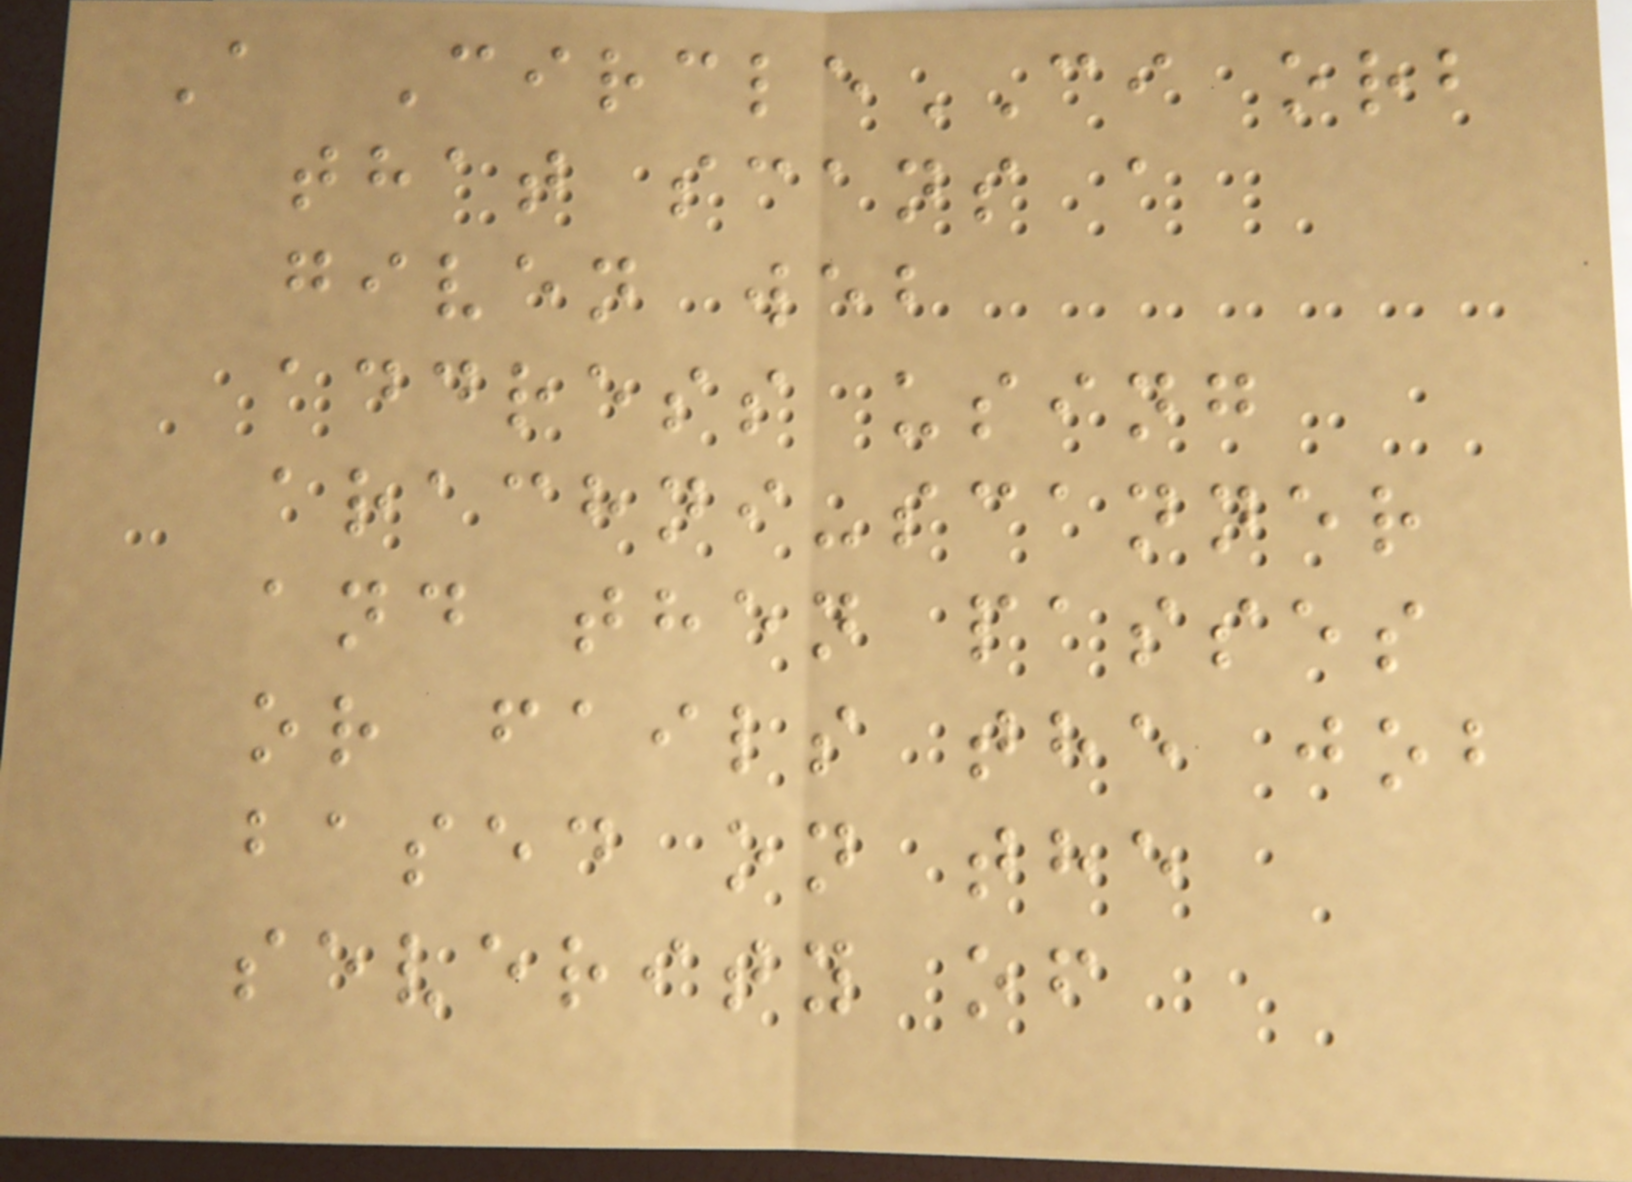A CircleCI orb
that scans a
given web
address using
arachni-scanner
and then passes
or fails the job
based on the
severity of
